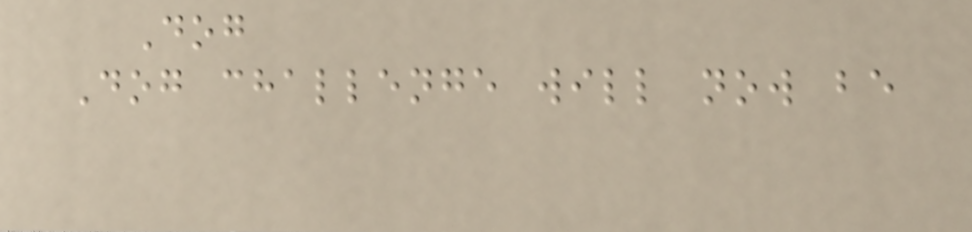Dog
Dog challenge will now be
